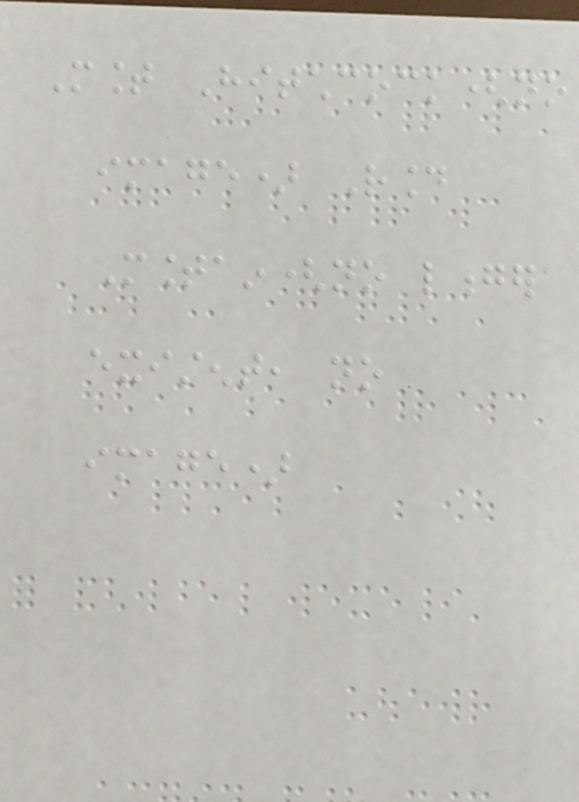Mount Hitchcock(no
image) Round
Mountain(no longer
existent, no
image)
